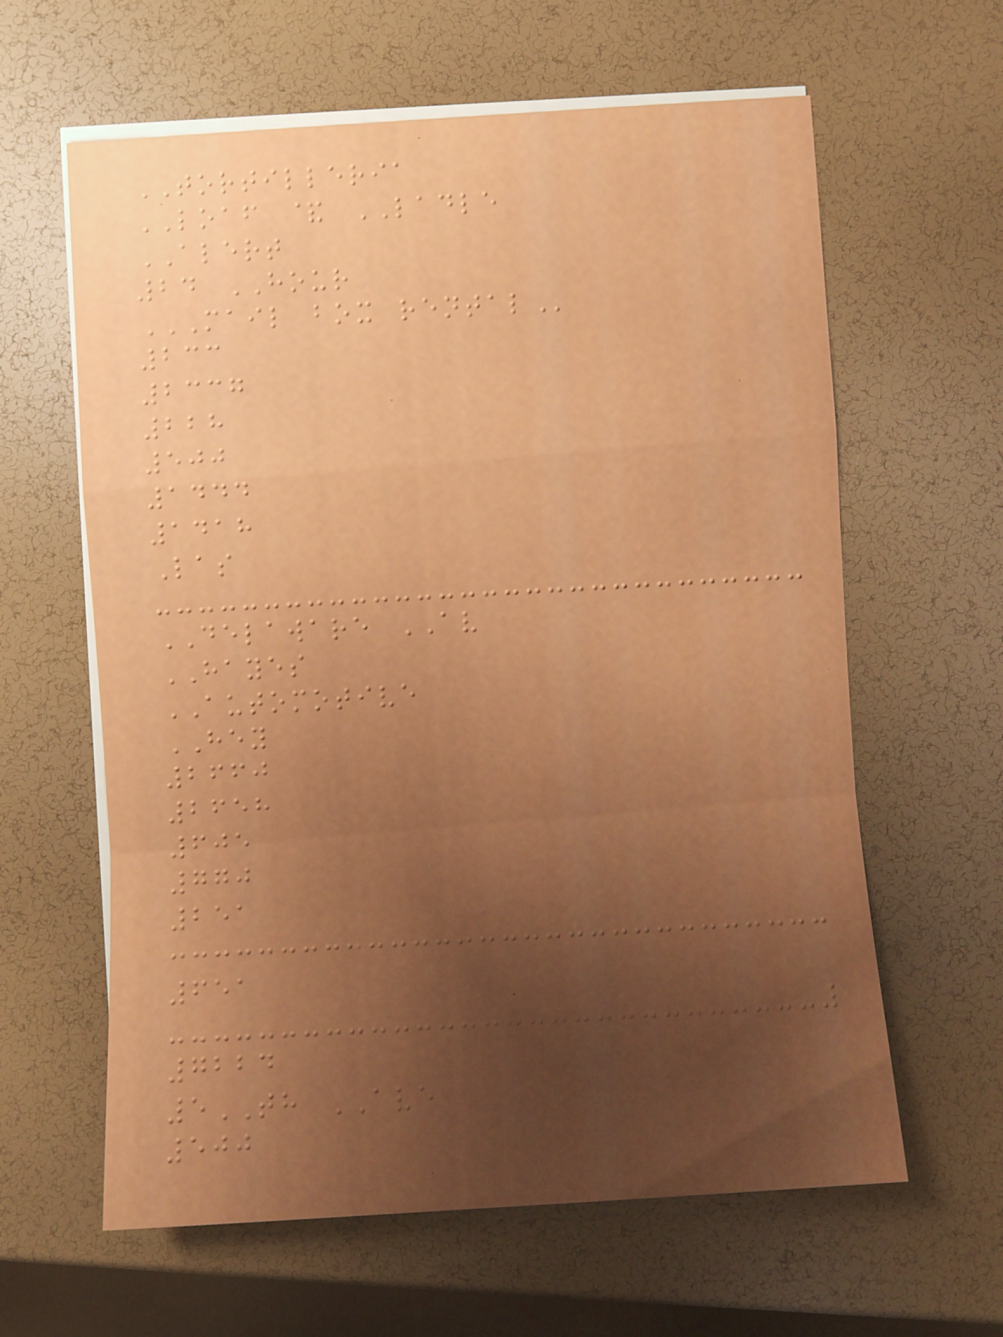TORTILLERIA
LOAF & LADLE
ALERT
24 HOUR
MAIL BOX RENTAL
233
2337
228
500
1444
1418
Las
DELAWARE AV
HAYES
AUTOMOTIVE
HEY
2660
2658
605
770
251
651
7224
5TH AVE
500
